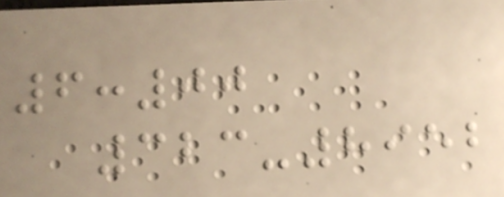6:00
323-8952
